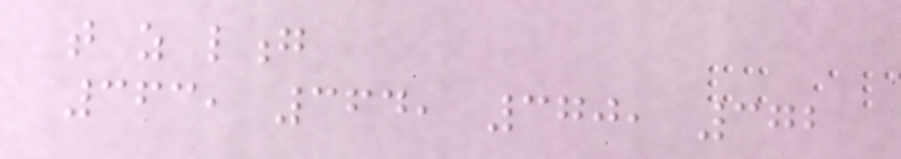that as long
363, 364, 370, 372
